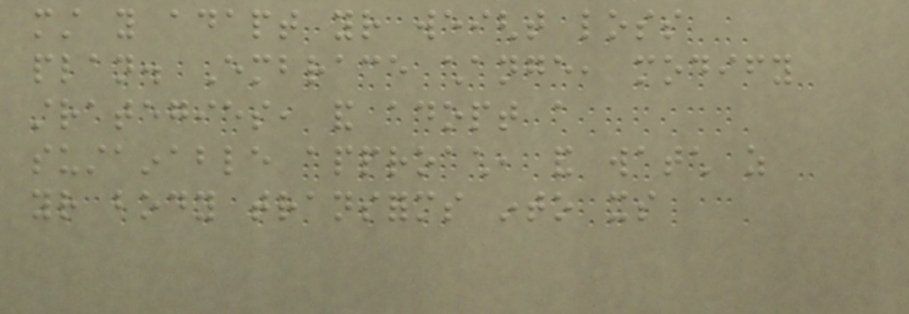must you adapt your weight loss
plan. Embrace change, modify
strategies, and adopt a
sustainable approach, and watch as
your body transforms into its
